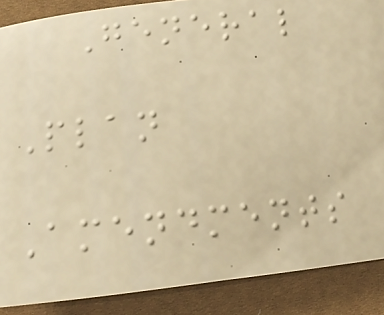General
Plan
Amendments
